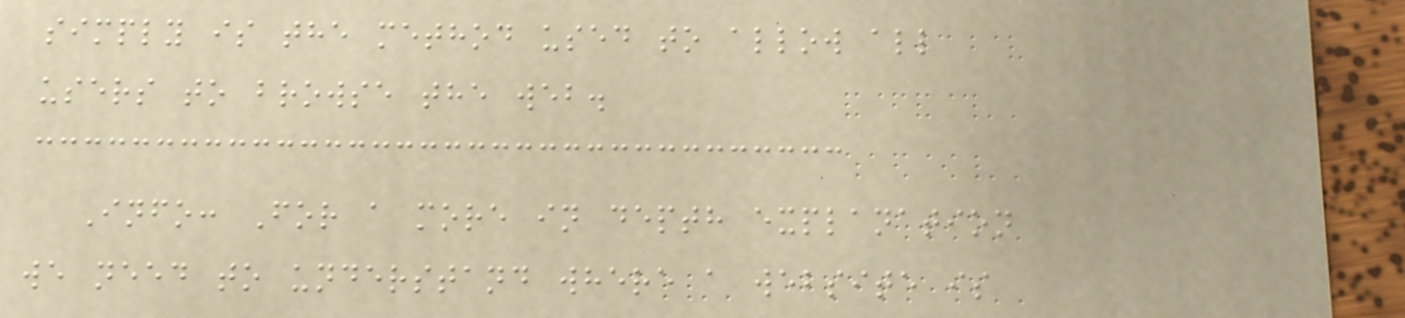simply is the method used to allow all
users to browse the web.
Info: For a more in depth explanation
we need to understand where a website is
